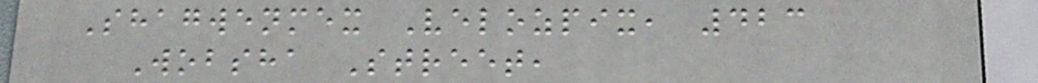Shagwenmex Velozpix, 423
Wobsha Street,
